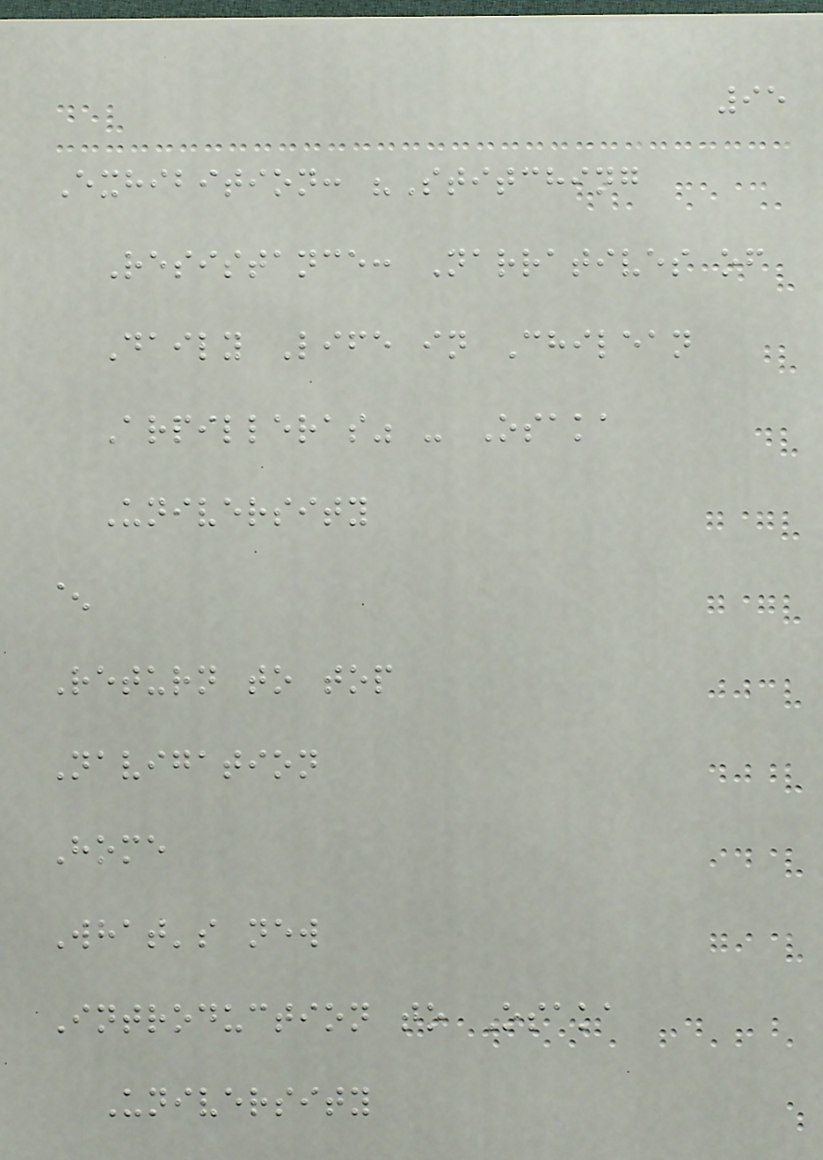95
Exhibition: "Stitching
Resistance: Narratives of
Daily Life in Chilean
Arpilleras" - Osaka
University
^
Return to top
Navigation
Home
What's new
Introduction to Osaka
University
